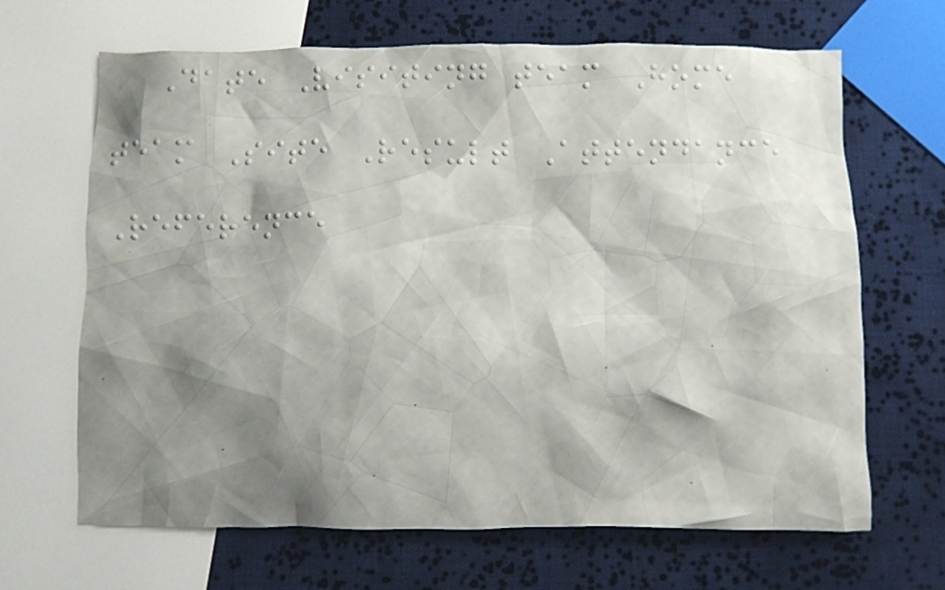Date Visiting team Home
team Site Result Attendance
Reference
